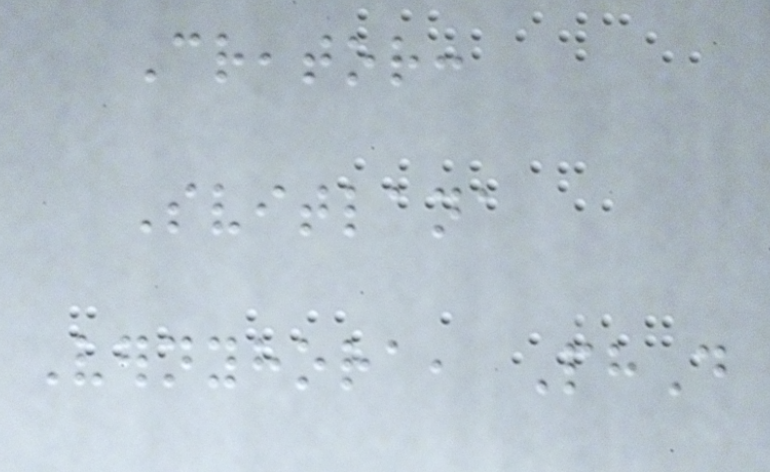Creator:
Svitlana
Vernyhora, PhD
